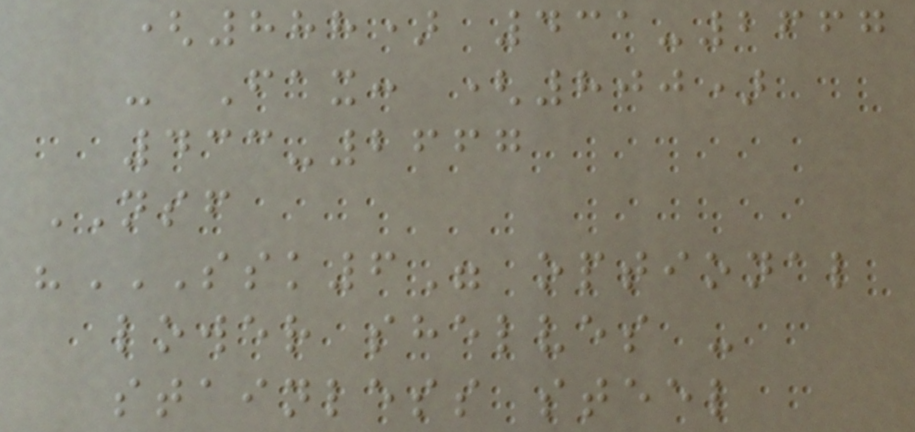(888) 431-2667
- Fax: (800)
433-2667
NSF
"SSK6" OPTIONAL
LOWER SHELVES -
STAINLESS STEEL
